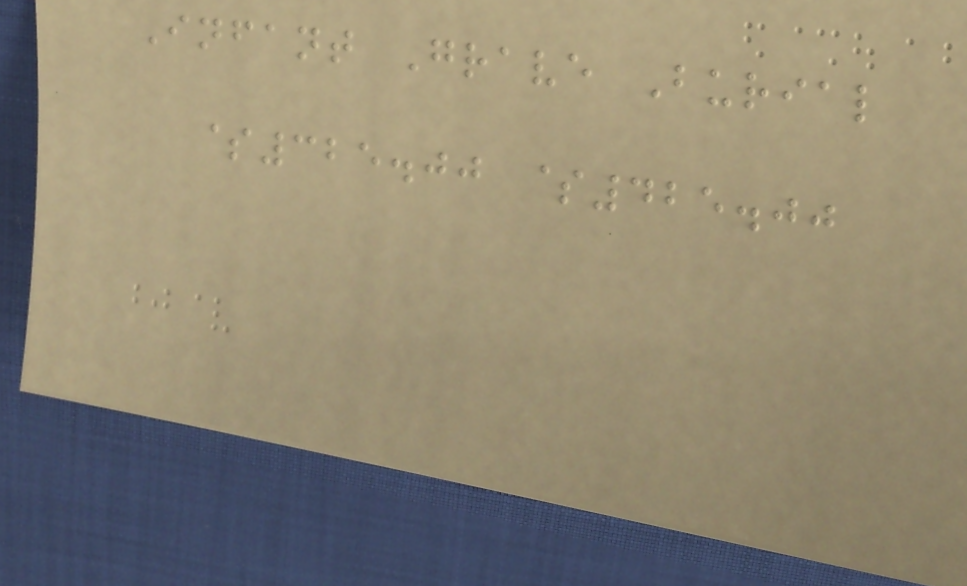Infant Grave Burial
$325.00 $425.00
